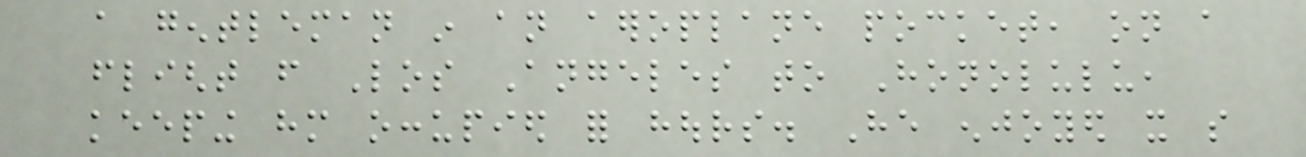a gentleman in an aeroplane pocket, on a
flight from Los Angeles to Honolulu,
keeping him occupied for hours. He enjoyed it so
